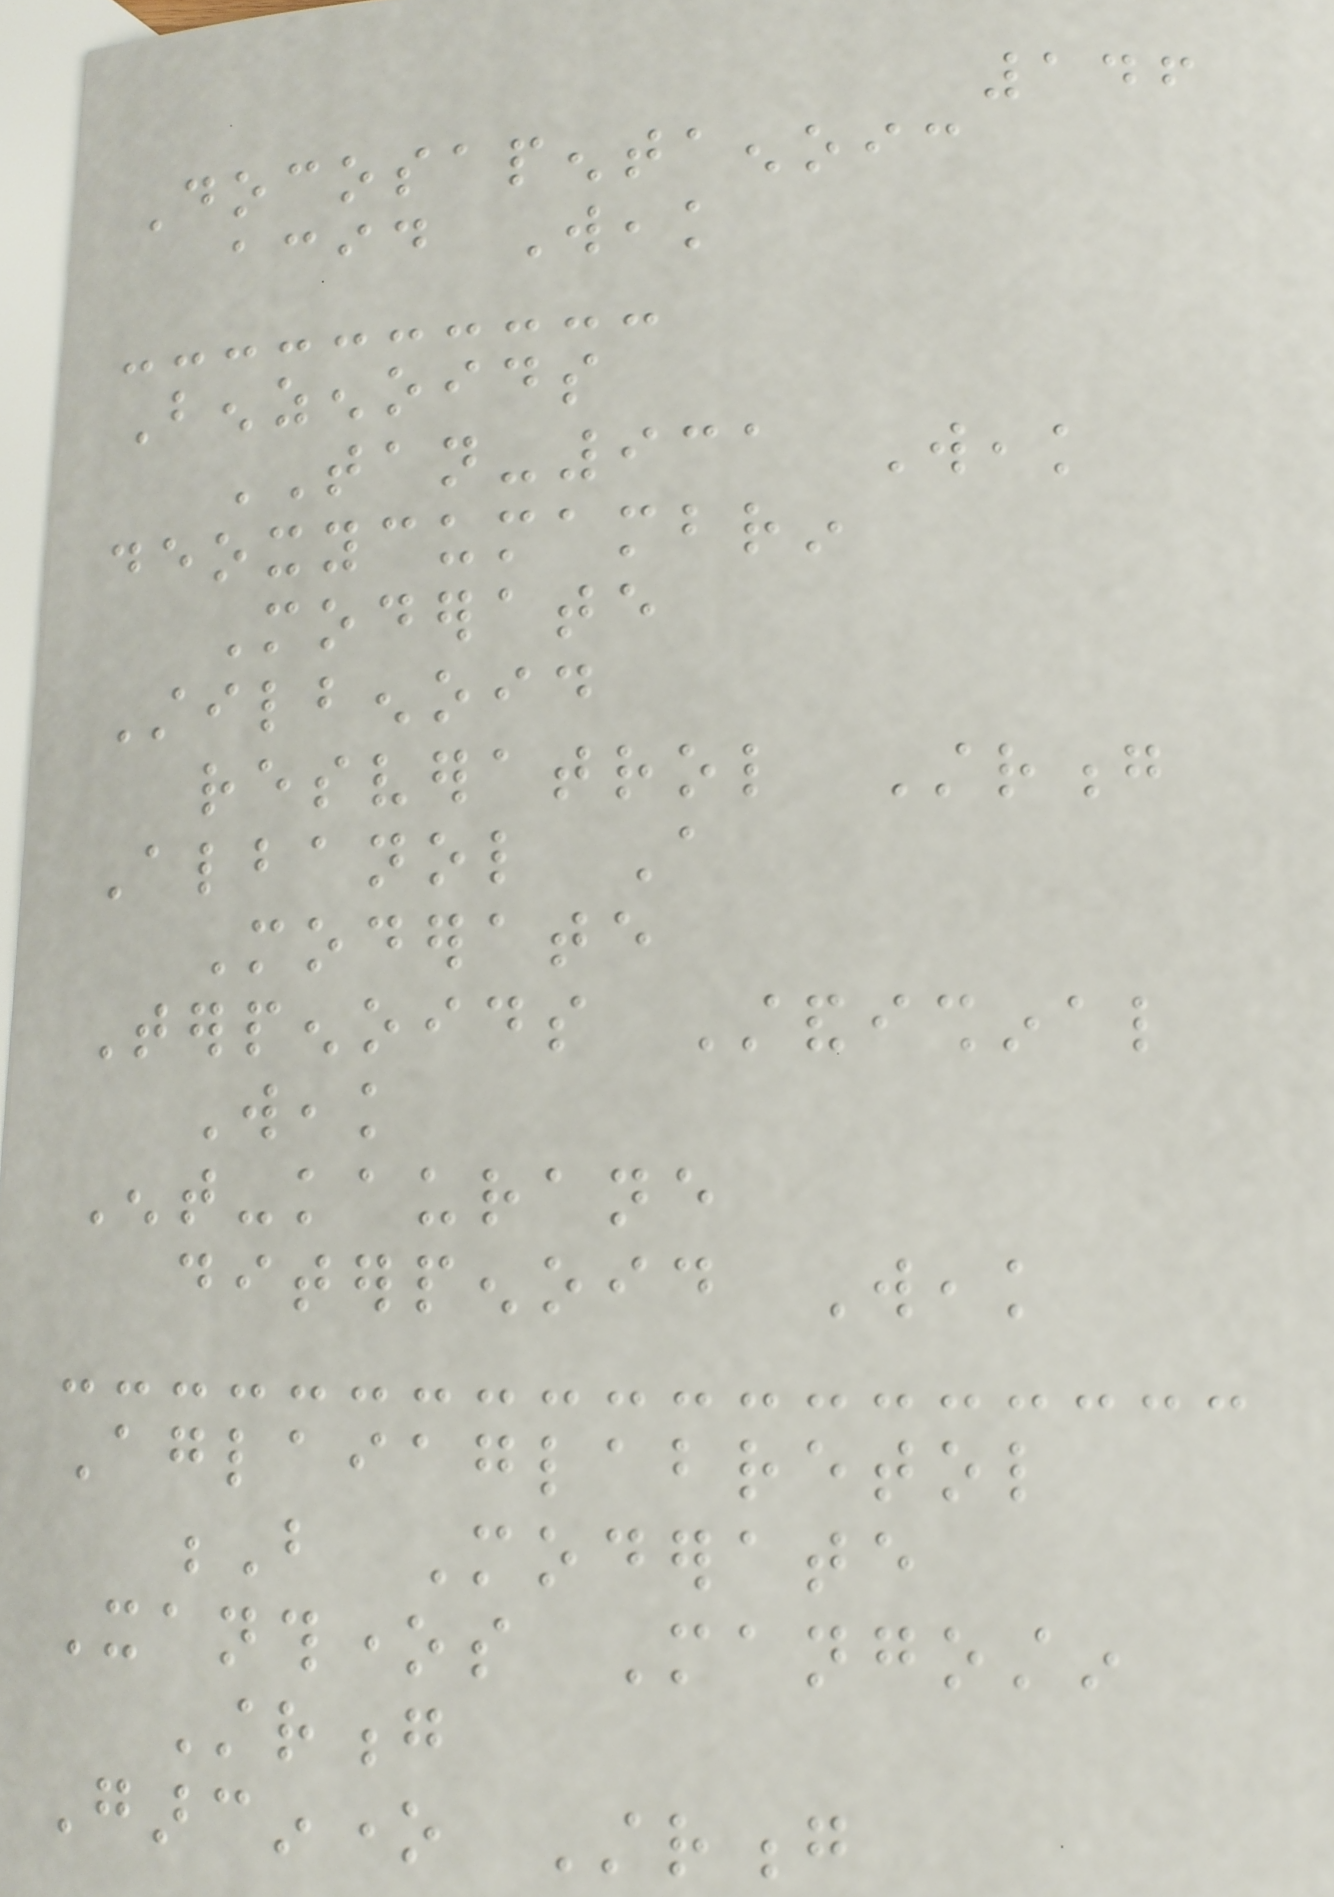146
Docosapentaenoic
acid Weak
Benzenoids
TAN-931 Weak
deoxycumambrin
Moderate
Stilbenoid
resveratrol Strong
Albanol A
Moderate
Terpenoids Standishinal
Weak
Ent-kaurane
diterpenoid Weak
Aglaiaglabretol
B Moderate
Xanthones Mangostin
Strong
Garcinone Strong
